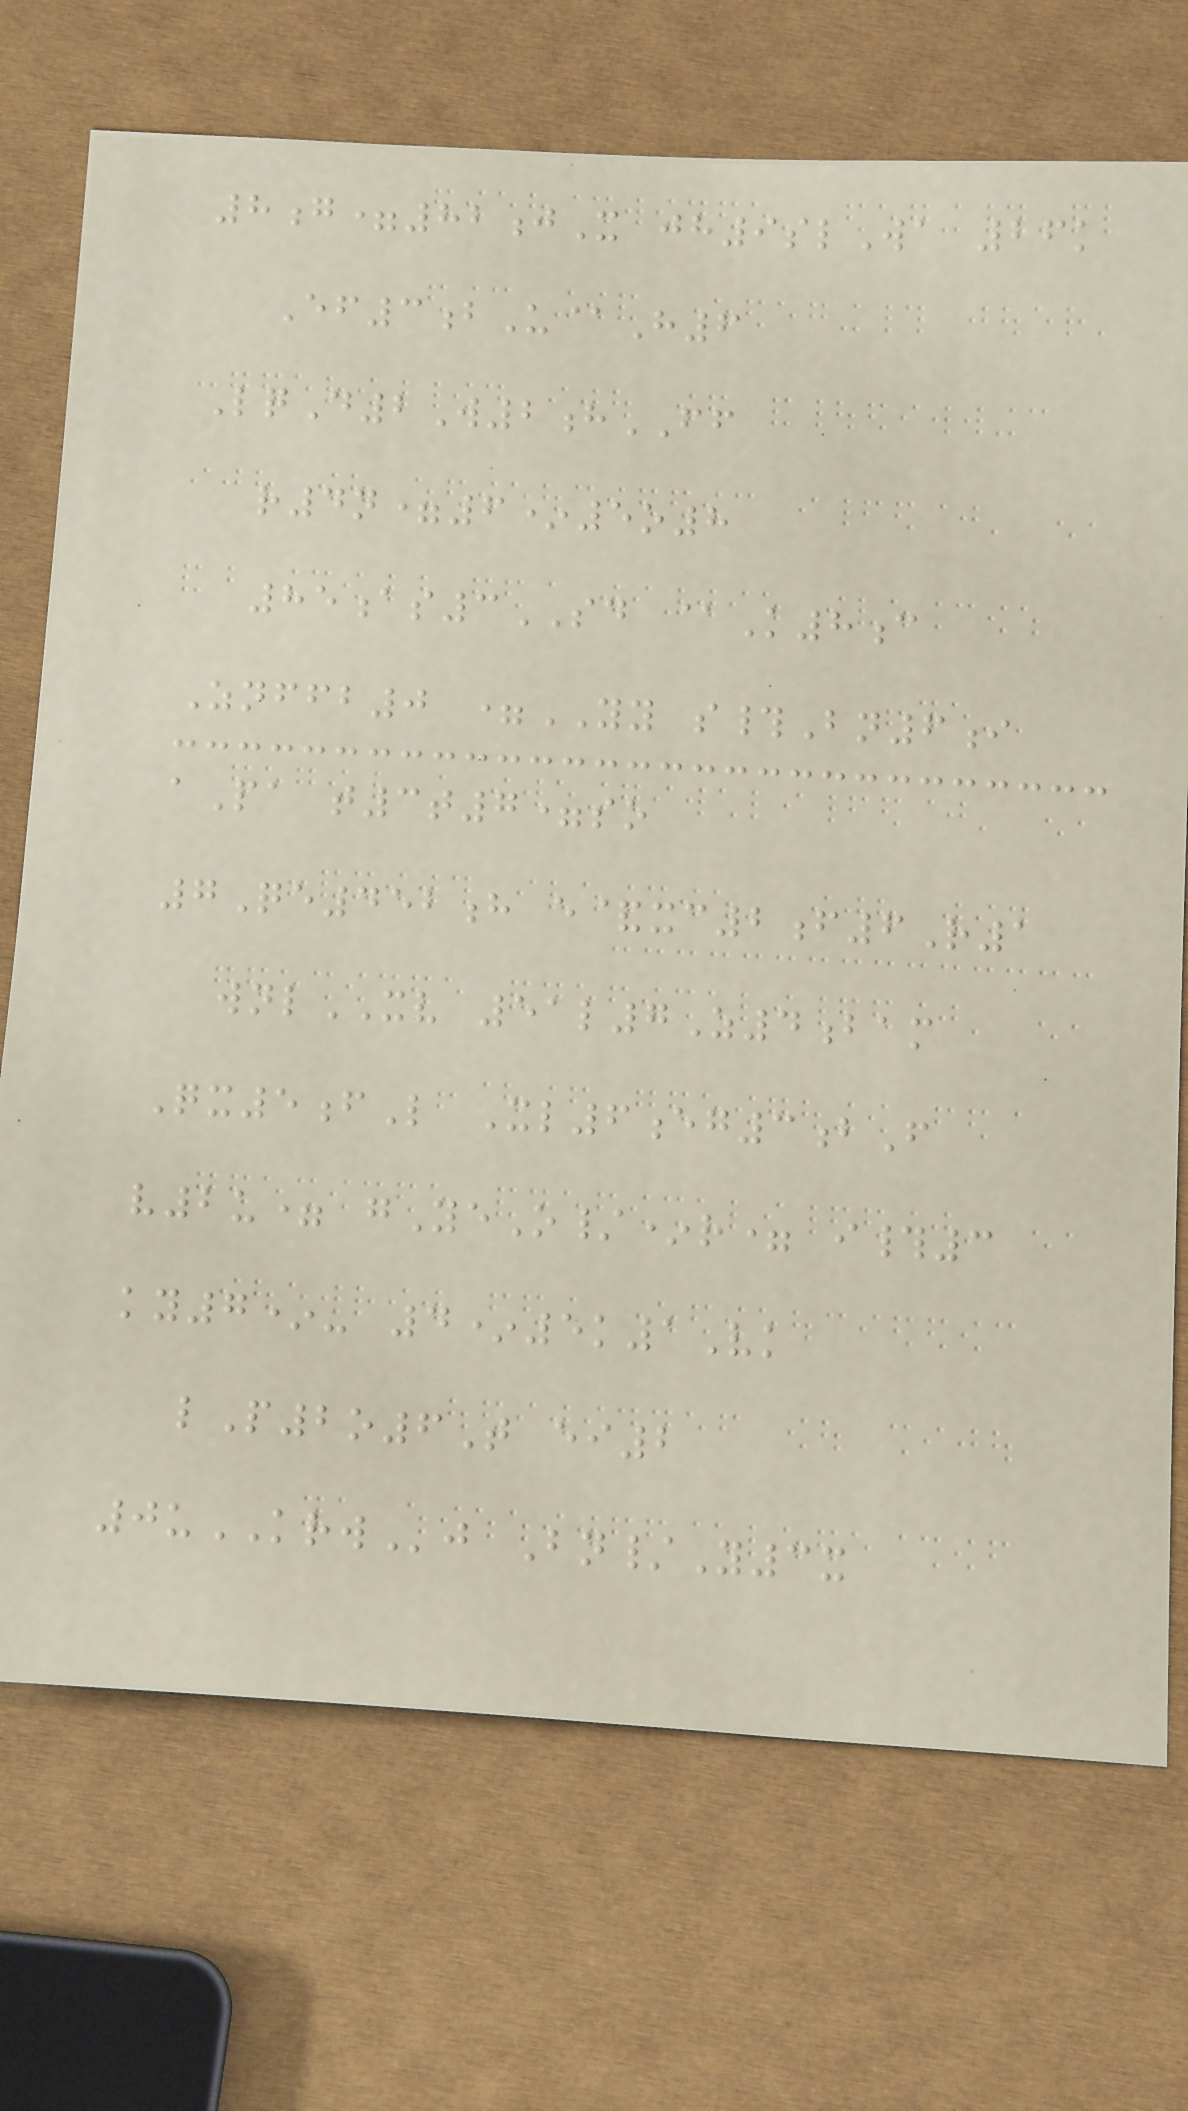8g=82jX jh9slWa 26k
Ef3bU@H6
LqD2W2hFF
r4n=6*5o8
85as3SD @K8c
Znffb0 =YY s#Bn6i
aPa t3t7=so
7Qe452h e&xc2f6R1
wnlXV 51l7Z4bam
Qx5fL Xl6eg3bF
v2u= gYeO/*r= i#3
ky7*- 4*5k1Vk
lP2o6T ei2
0uKRWj Bn/Y3x
